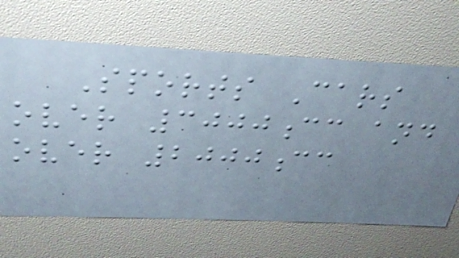Sports Cars
over 3000cc and
over 2000cc
